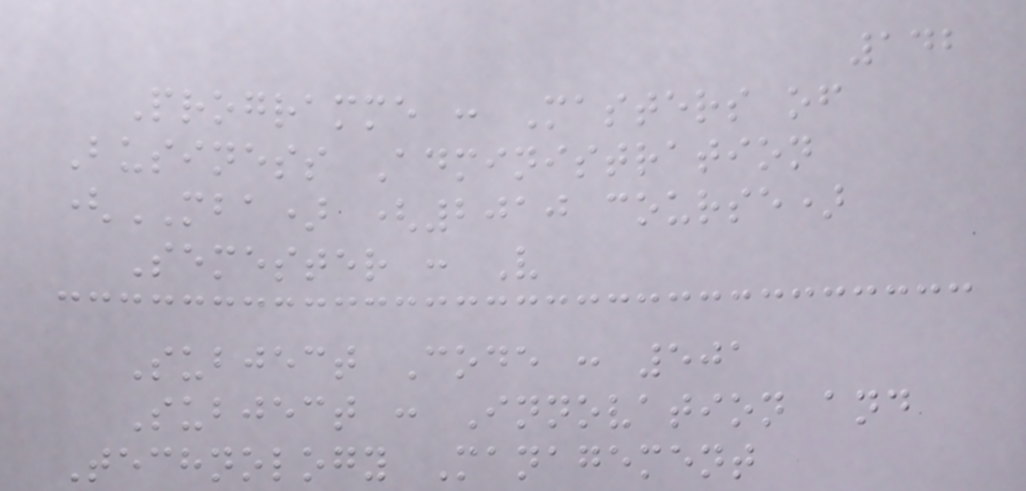142
Programme : Masters of
Business Administration
(MBA) (2010 course)
Semester : V
Subject Code : 501
Subject : Innovation and
Technology Management
